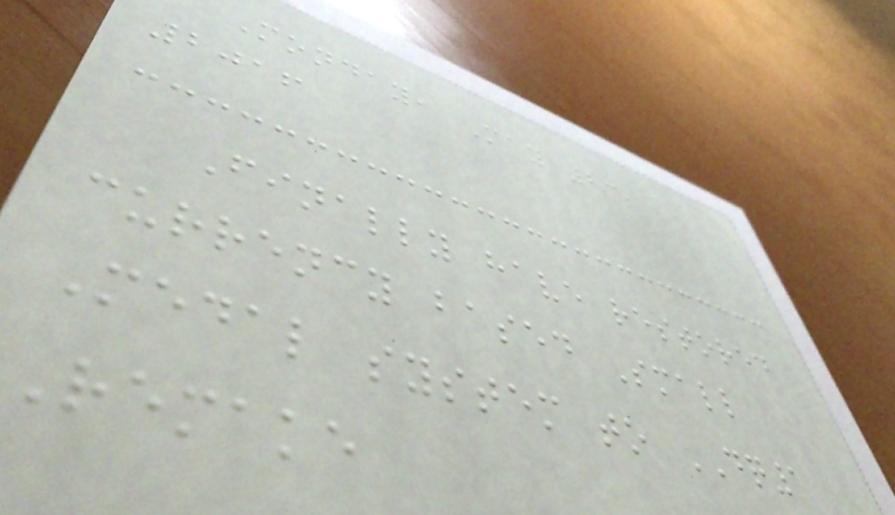Monday, May 23,
2016
Finally have restored
currency based Small
Medal system to DQ1
Remake
